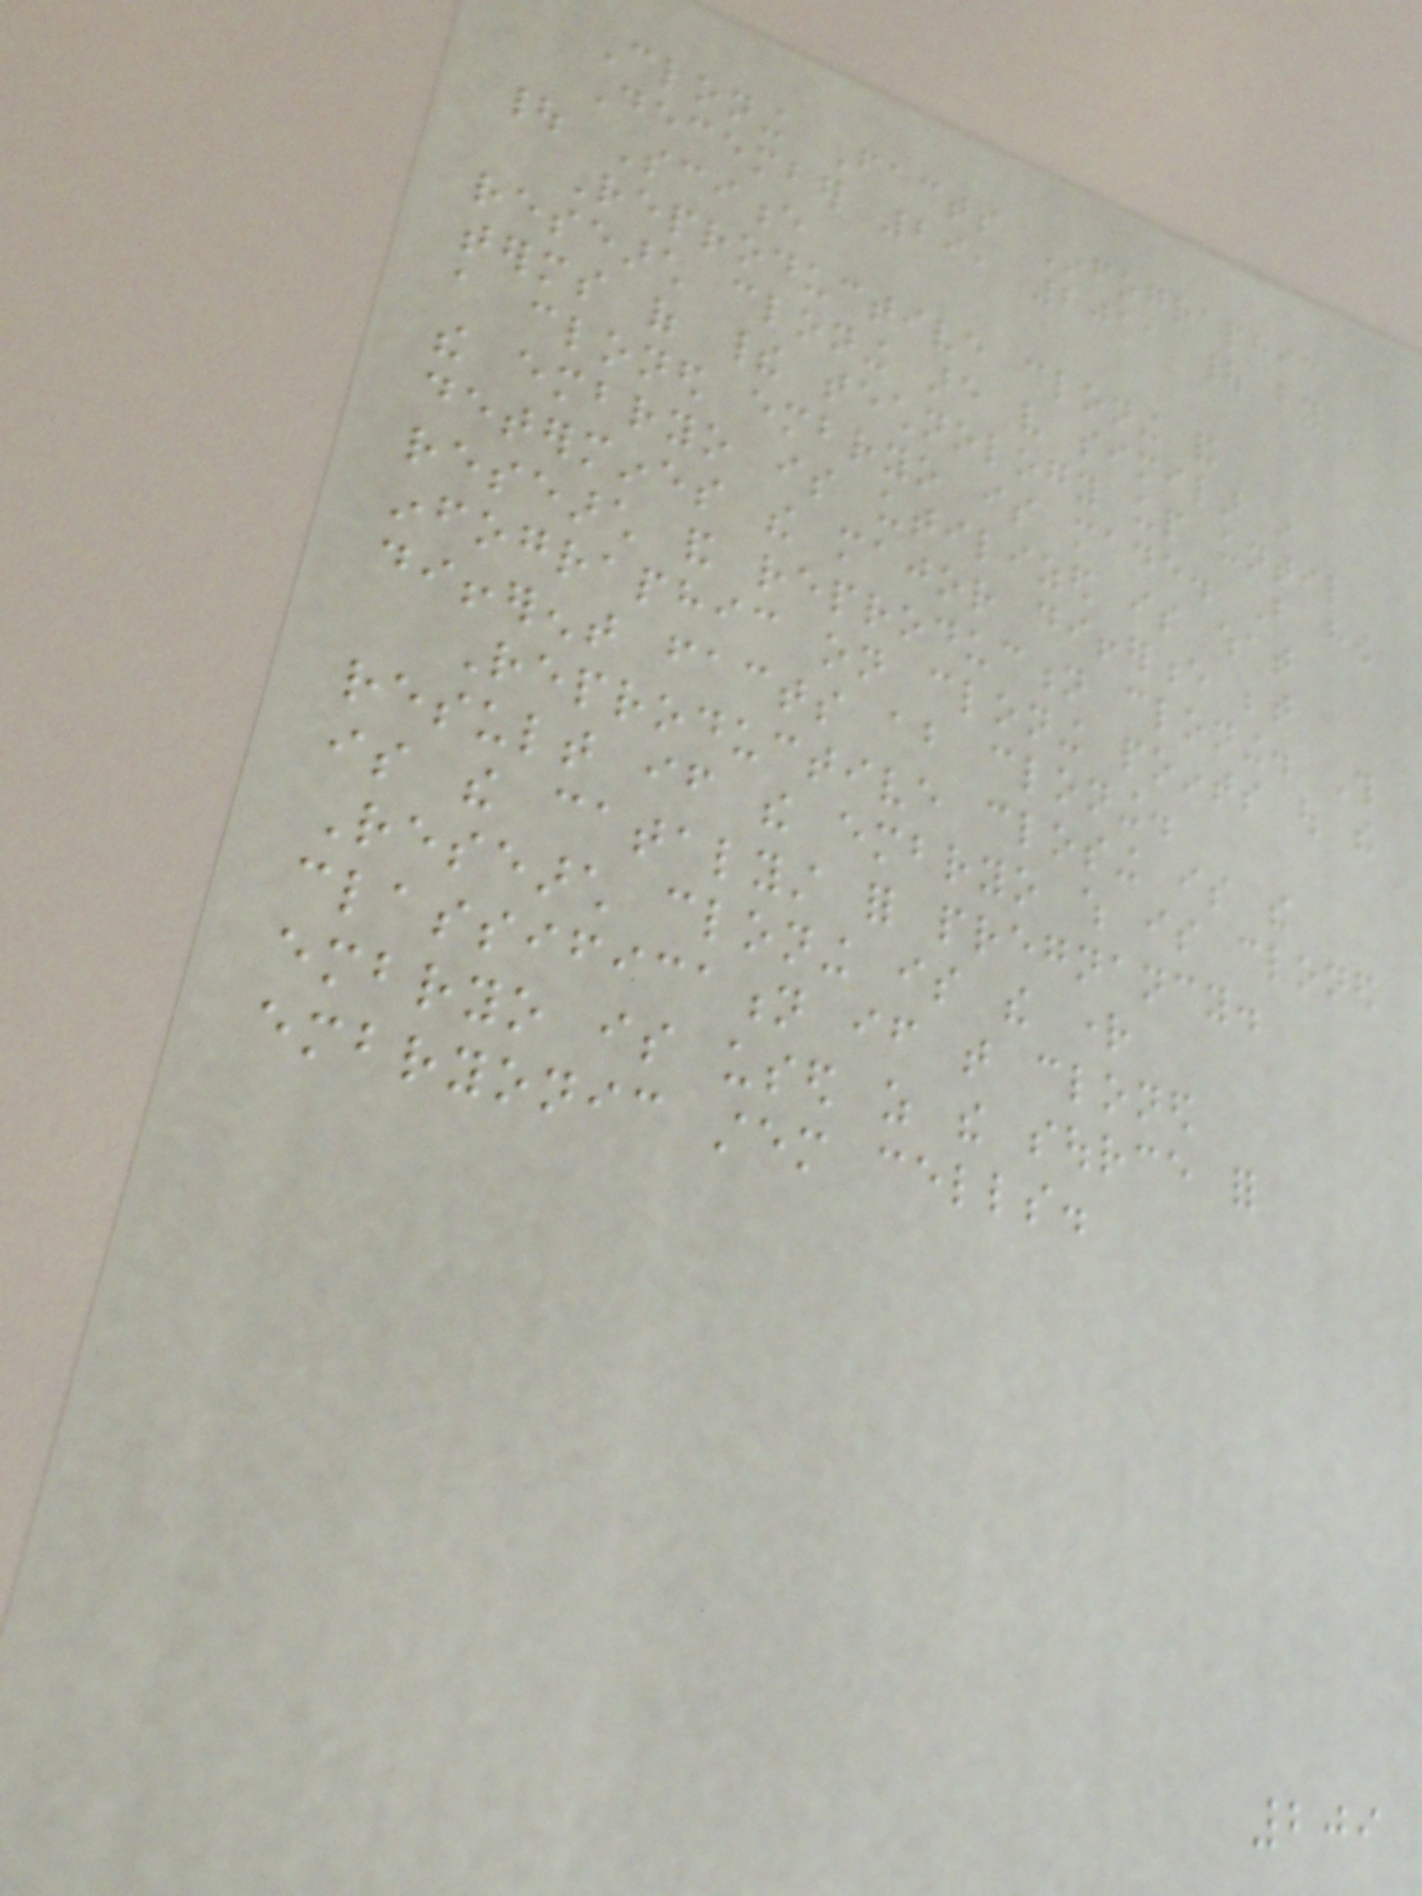Cloning Facts Infographic
December 29, 2011 | by
| Science
Reproductive cloning and
research cloning are very similar in
terms of their technology up until
a cloned embryo is made. But how
the embryo is utilized is what
determines the major difference between
research and reproduction cloning. This
infographic on cloning points out the
different facts about cloning.
Reproductive closing is the
result if the embryo which is cloned
is the catalyst for pregnancy.
Research cloning is the right
classification if that cloned
embryo is used as the source for
embryonic stem cells.
209
